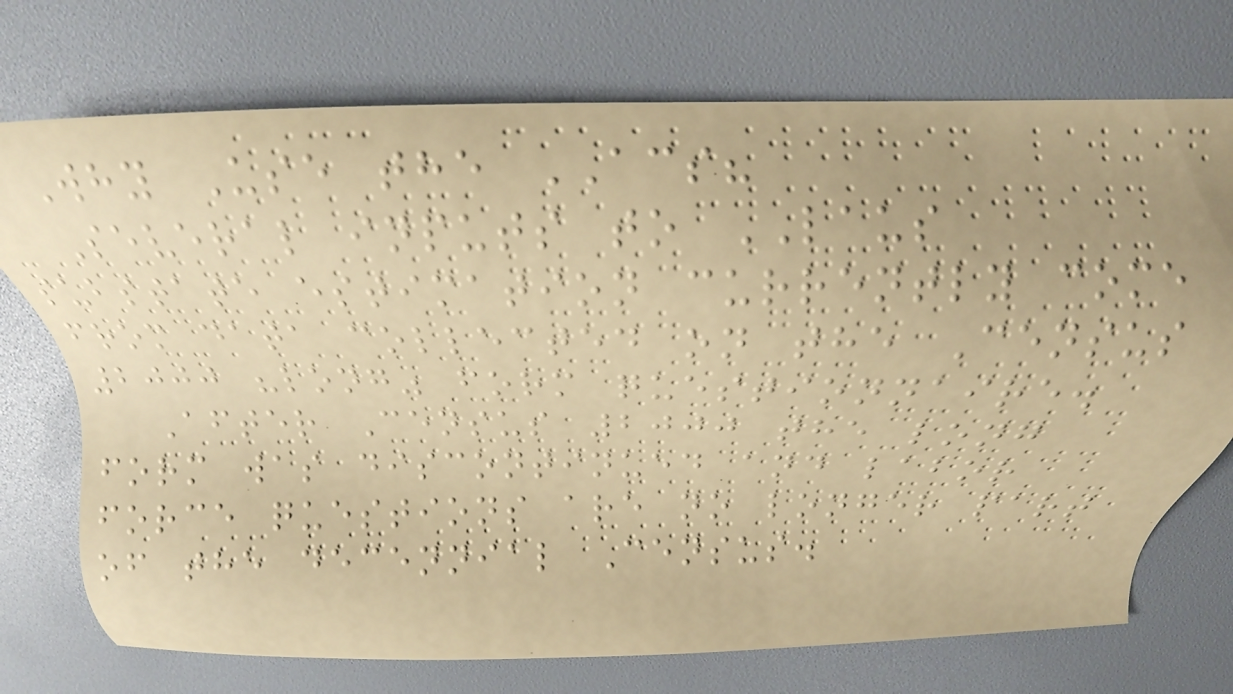Why Use the ACS?
Several inputs to LAUS
substate estimation currently come
from data collected on the Census
2000 "long" form questionnaire.
After Census 2000 the long
form was discontinued and labor
force questions are no longer part
of the decennial Census.
